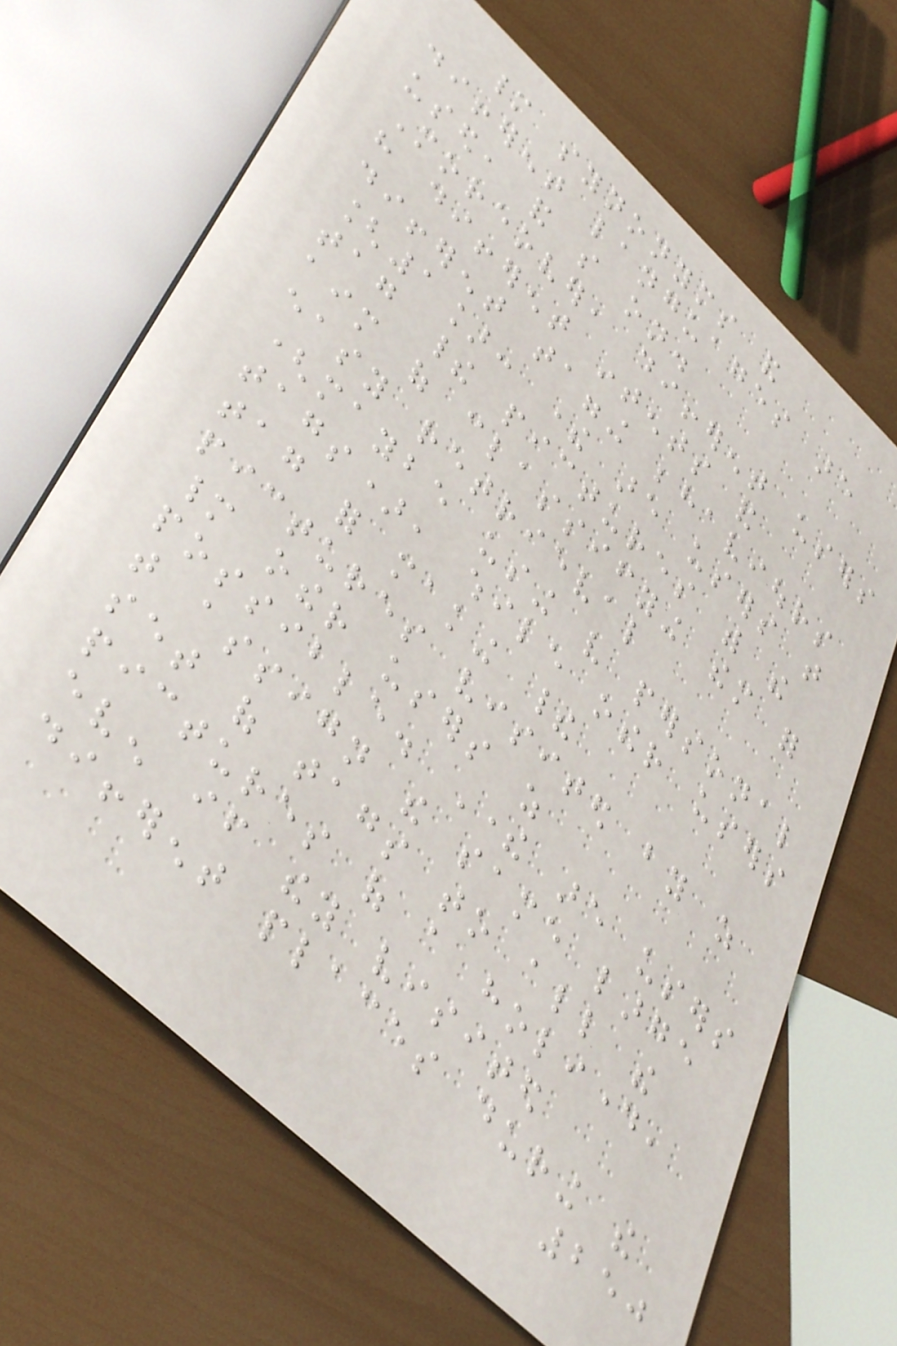many synonyms and
different languages are
used, and so on.
Moreover, different users
have different intents and
different tagging behaviours
[1]: there are users that
tag their pictures with the
aim of classifying them for
easy retrieval
(maybe using very personal
tags), while other users
tag for making their
pictures visited by as
many other users as
possible. There are users
that assign the same large
set of tags to all the
pictures of a holiday,
even if they visited
different places during the
250
